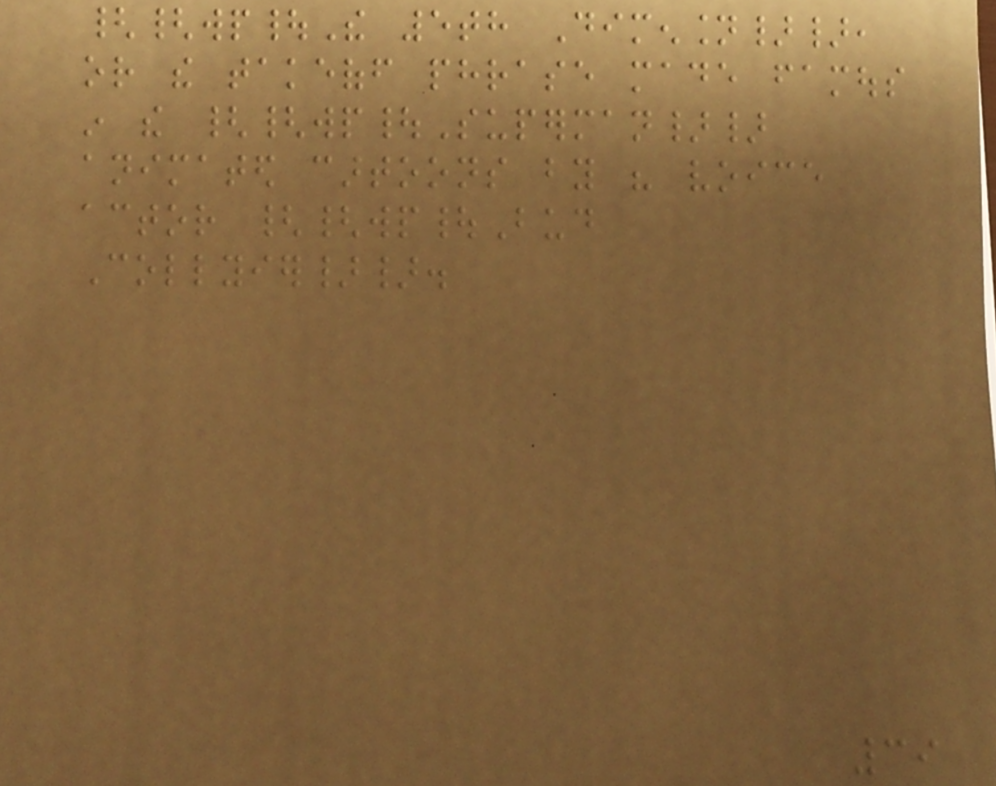{{wp|The 5th Dimension}},
or the takeoff phrase made famous
in the {{wp|Superman}}
animated cartoons by his voice
actor {{wp|Bud
Collyier}}.
39
